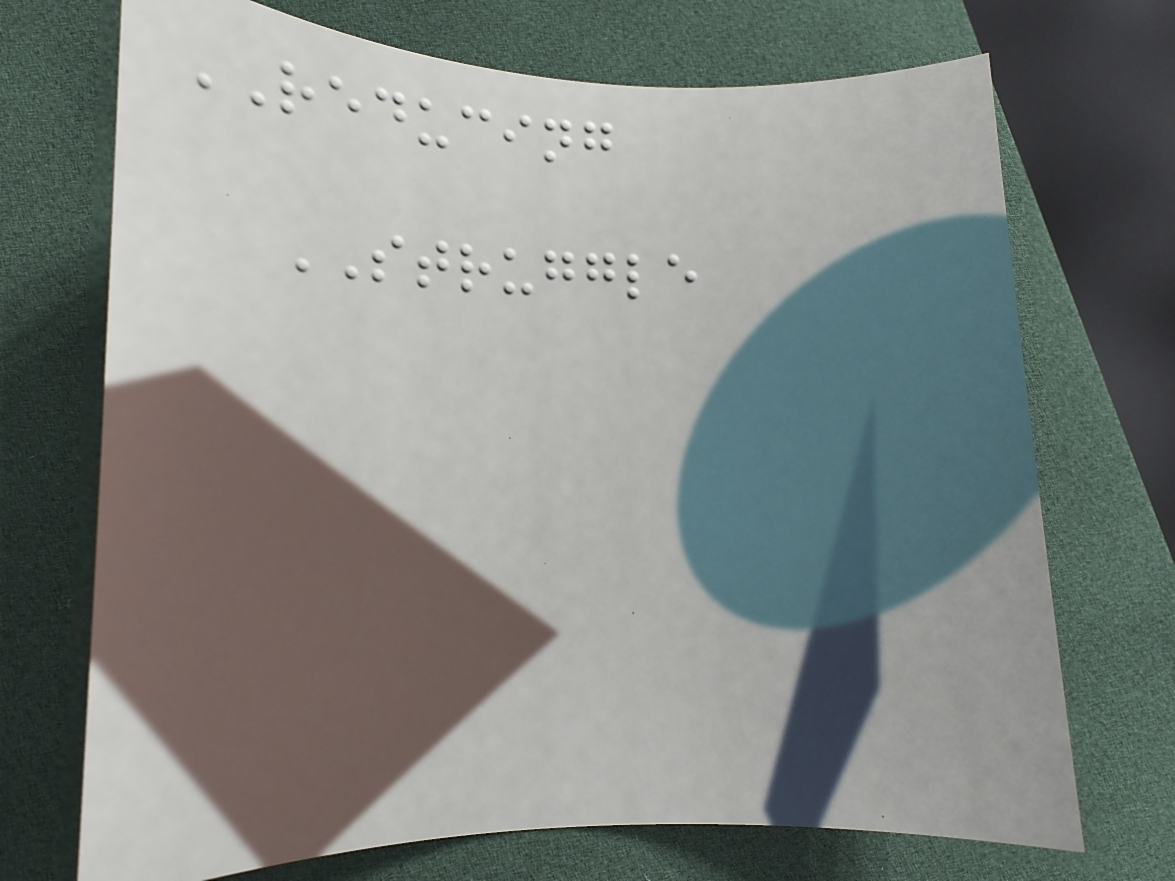REDUCING
STRUGGLE
